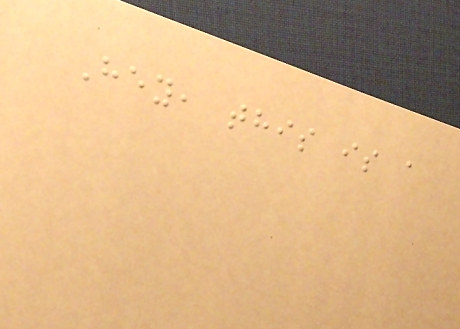Hey, this is a
